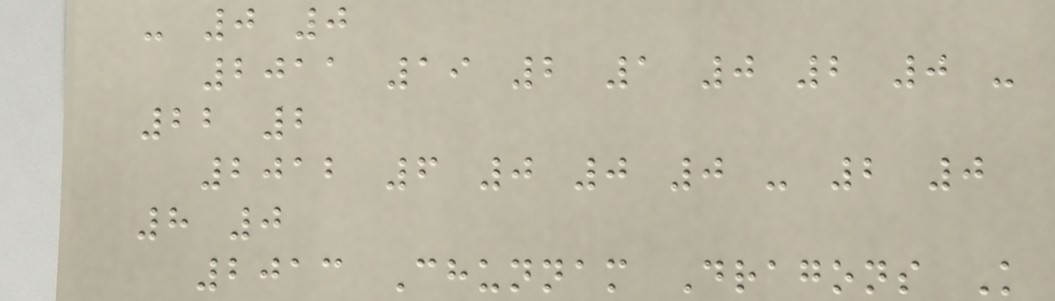- 0 0
2011 19 2 1 0 2 0 -
22 2
2012 6 0 0 0 - 2 0
8 0
2013 Chunnam Dragons K
